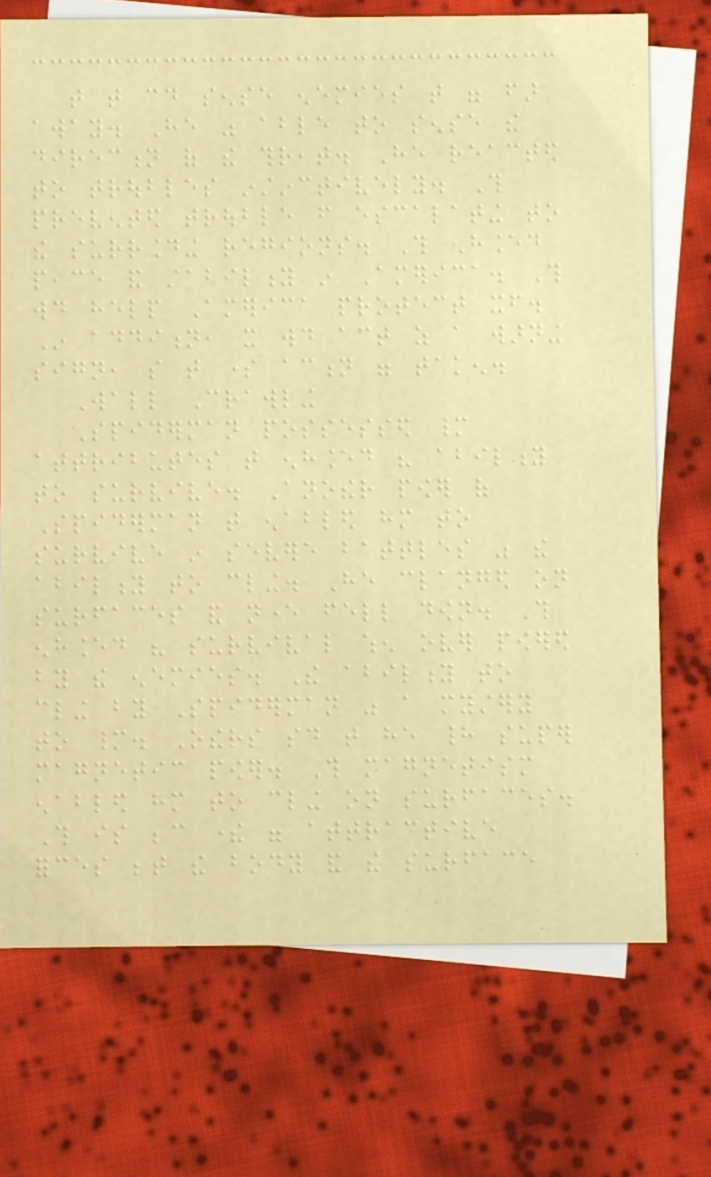that that could sense enemies that were far
away. He was able to sense the
direction of the threat. He reacted
to troubles instinctively. This
prevented trouble from escalating to
the surrounding regions. This enhanced
peace and stability in America. This
would help America protect itself.
In addition, it would act as a warning
sign, so that some action were taken.
Wall Crawling
Spiderman possessed many
attributes that enhanced his ability
to survive. Another power of
Spiderman that enabled him to
survive in severe battles was the
ability to cling. He clanged on
surfaces and never fell down. This
enhanced his survival when over powered
by the enemies. The ability to
cling by Spiderman was a mystery
to many. Others said that he had super
magnetic power. This magnetism
enabled him to cling on surfaces.
This is because there were attractive
forces between the body and the surface
